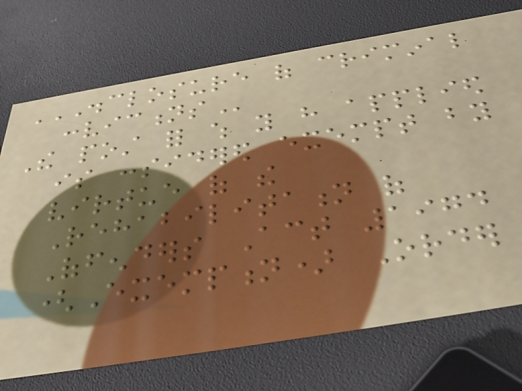DISCLOSURE OF CRIMINAL
CONVICTIONS
The post for which you have applied
is considered exempt by
virtue of the
Rehabilitation of
Offenders Act 1974
(Exemption) Order
